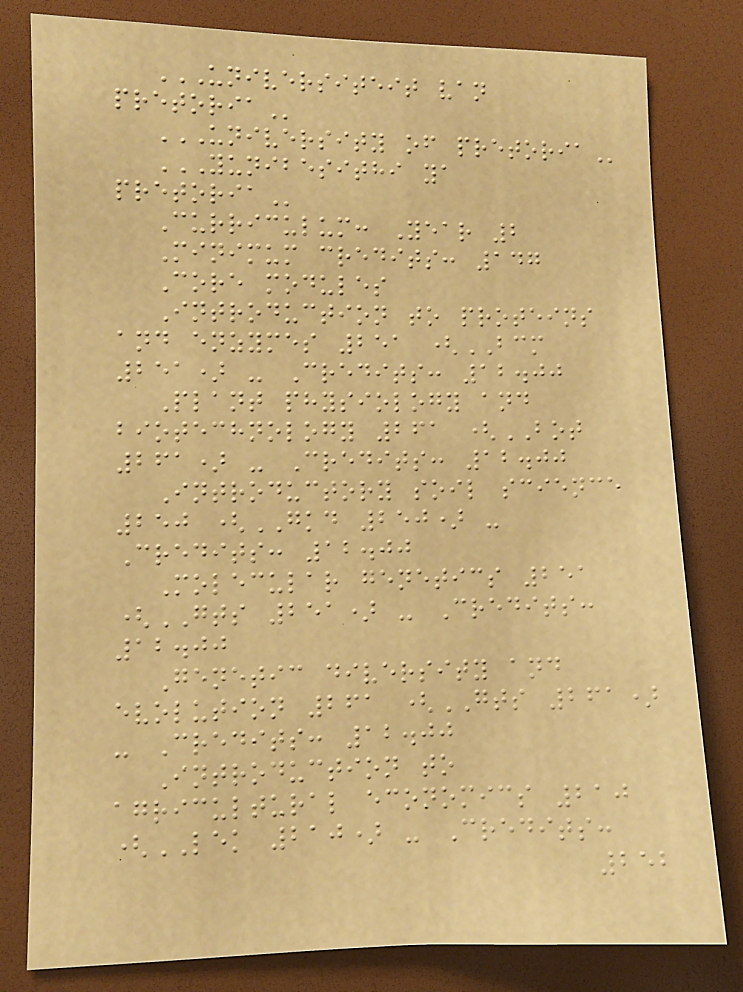UNIVERSITEIT VAN
PRETORIA
UNIVERSITY OF PRETORIA
YUNIBESITHI YA
PRETORIA
Curriculum: Year 2
Minimum credits: 147
Core modules
Introduction to proteins
and enzymes 251 (BCM
251) - Credits: 12.00
Plant physiology and
biotechnology 261 (BOT
261) - Credits: 12.00
Introductory soil science
250 (GKD 250) -
Credits: 12.00
Molecular genetics 251
(GTS 251) - Credits:
12.00
Genetic diversity and
evolution 261 (GTS 261)
- Credits: 12.00
Introduction to
agricultural economics 210
(LEK 210) - Credits:
252
